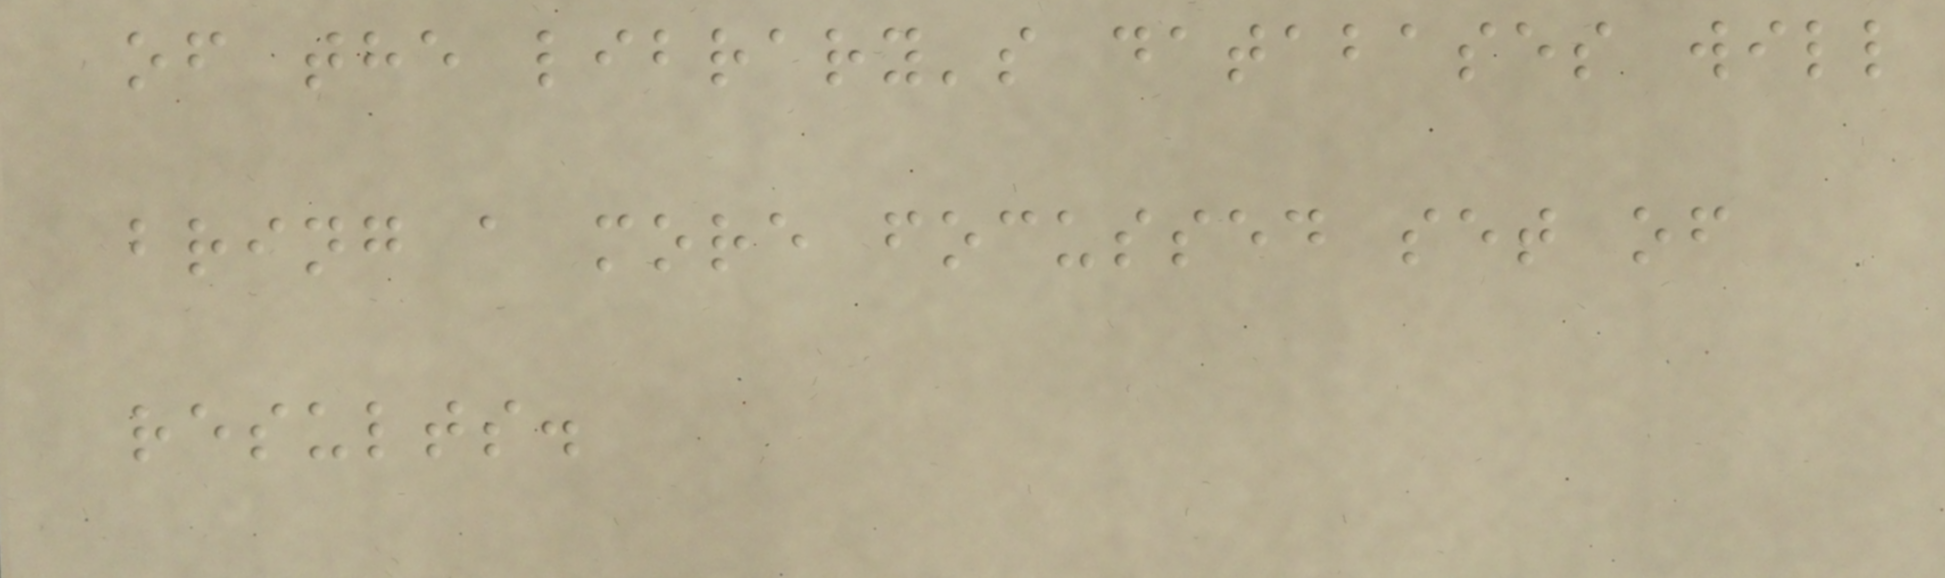of the library's databases will
bring a more focussed set of
results.
